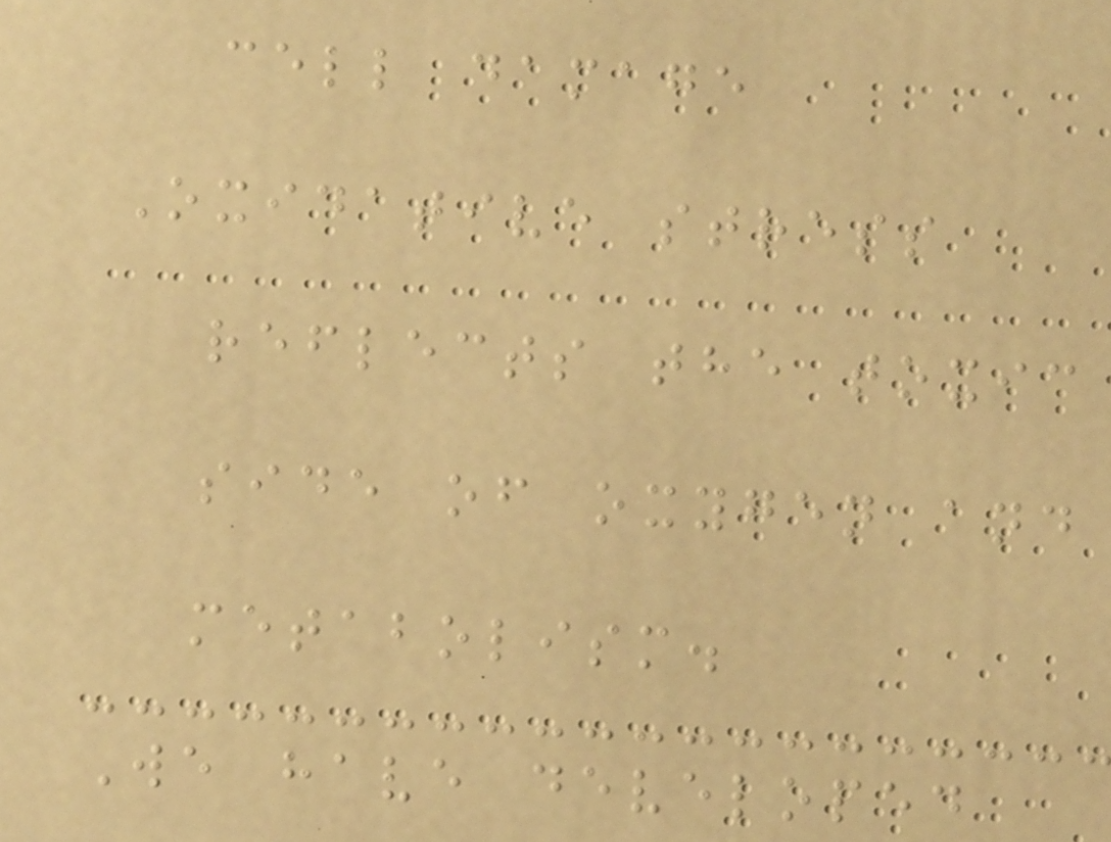cell damage
Oxidative stress
reflects the toxic
side of oxygen and
metabolism.
We have developed
